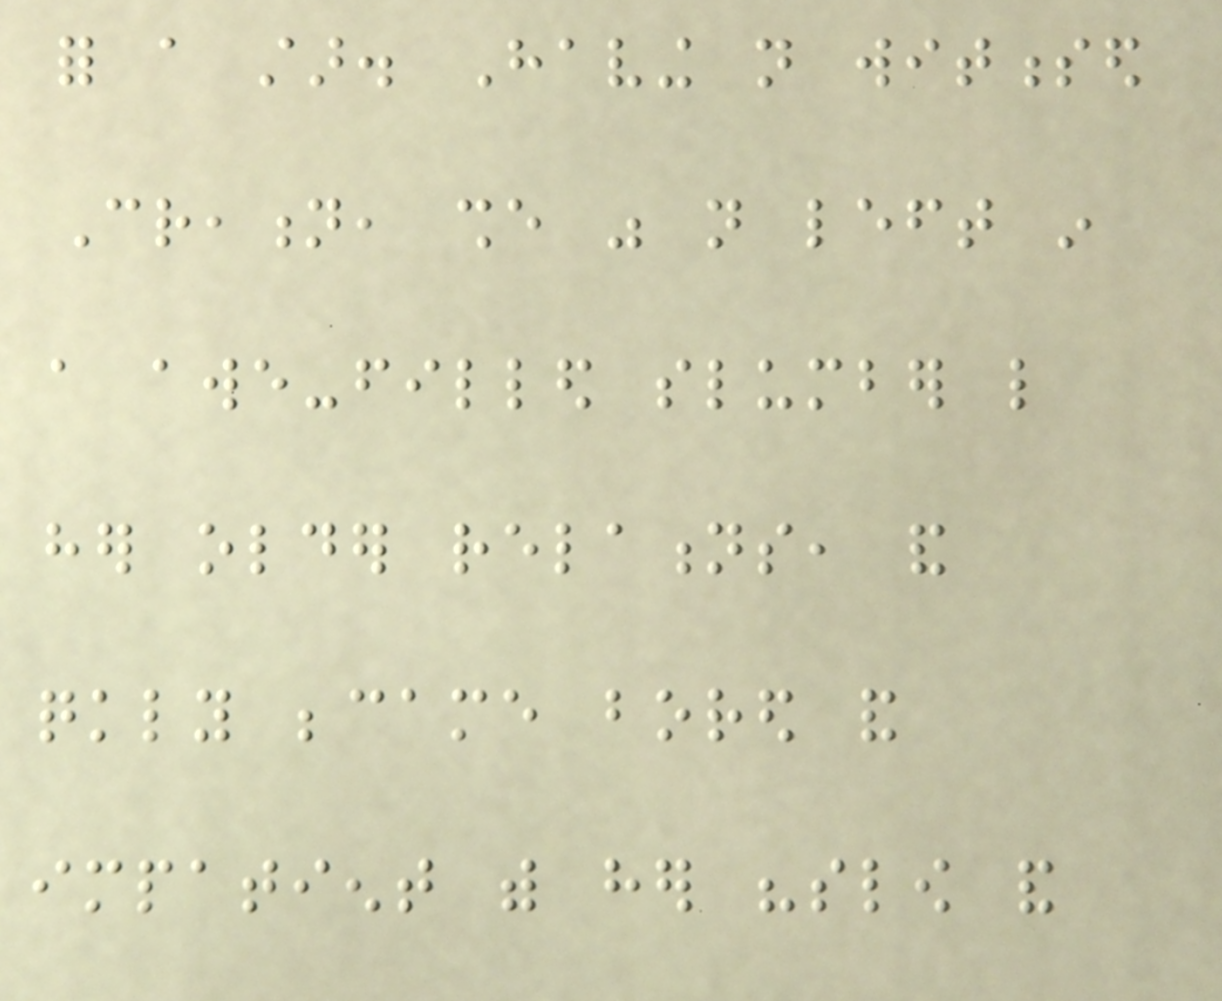for a star. Having not witnessed
Creation, she was not left in
a awe-filled slumber like
her older relations, and
quickly became bored and
impatient with her "slow and
